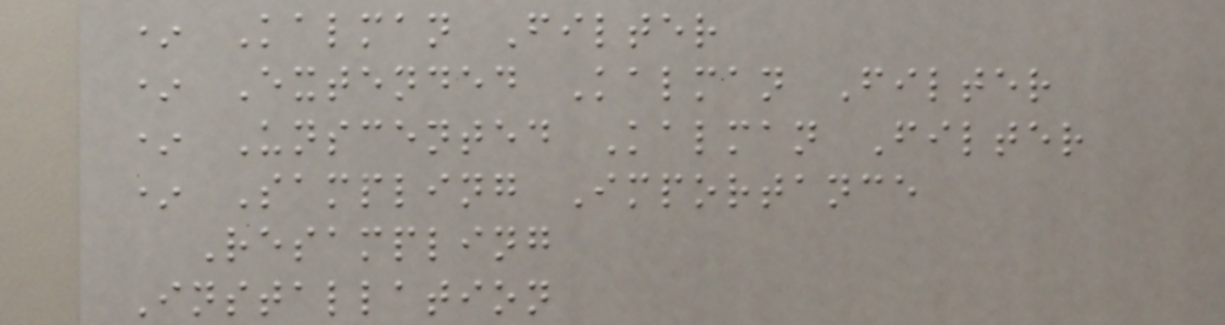* Kalman Filter
* Extended Kalman Filter
* Unscented Kalman Filter
* Sampling Importance
Resampling
Installation
